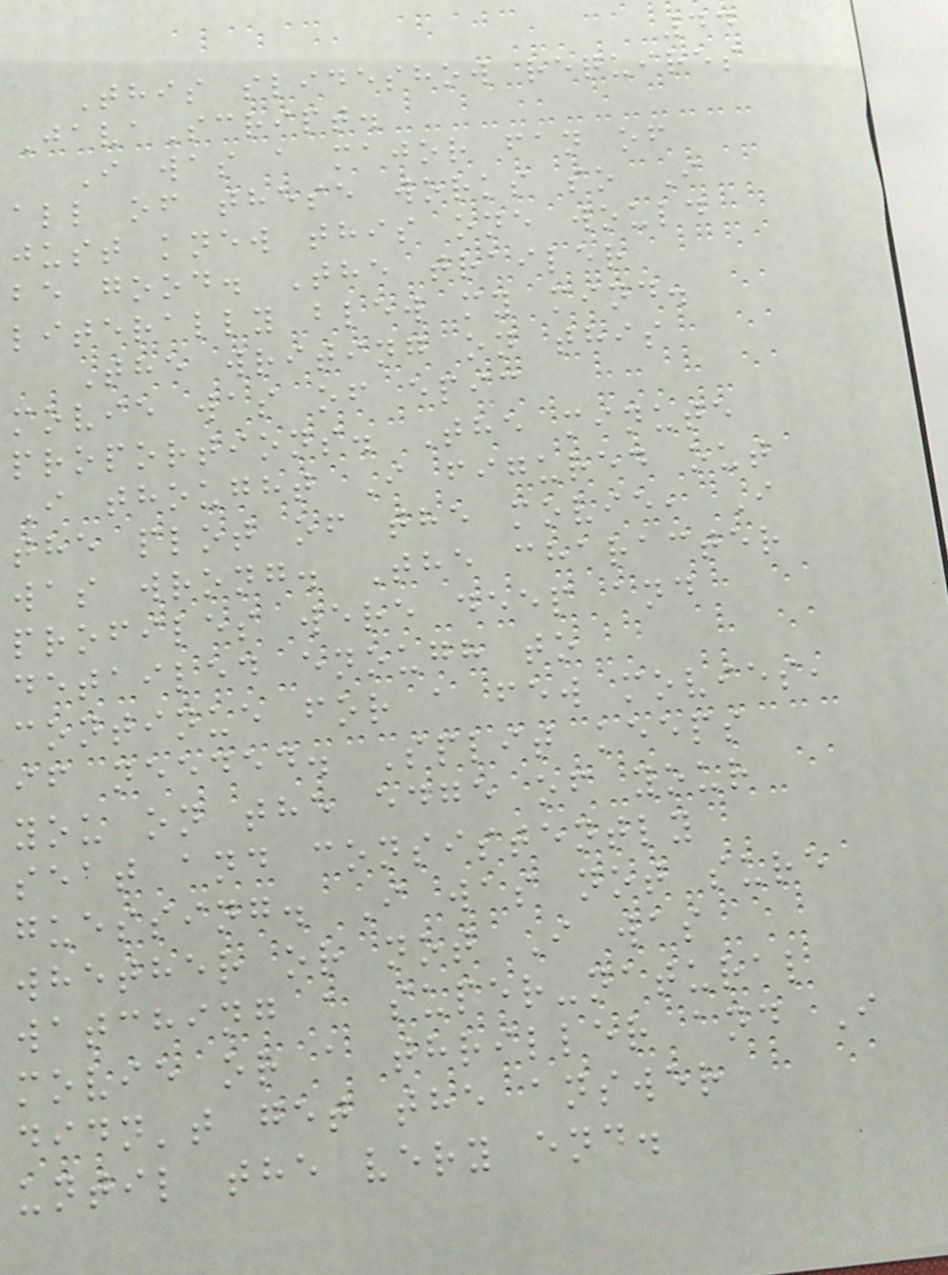44
This slideshow requires
JavaScript.
I was a major fan of
all of these works so I
just knew this one would
be good. The trailer
literally blew my mind.
The writing on this
movie was of epic
proportions. The minute
I thought I figured out
the plot of the movie, I
was wrong. The character
profiles were deep and
detailed enough to
continue for a few movies,
if needed. Split keeps
you on the edge of your
seat and consistently
guessing. I was not sure
whether or not I was
watching a super-natural
movie or a thriller and I
didn't get the answer
until the very end.
